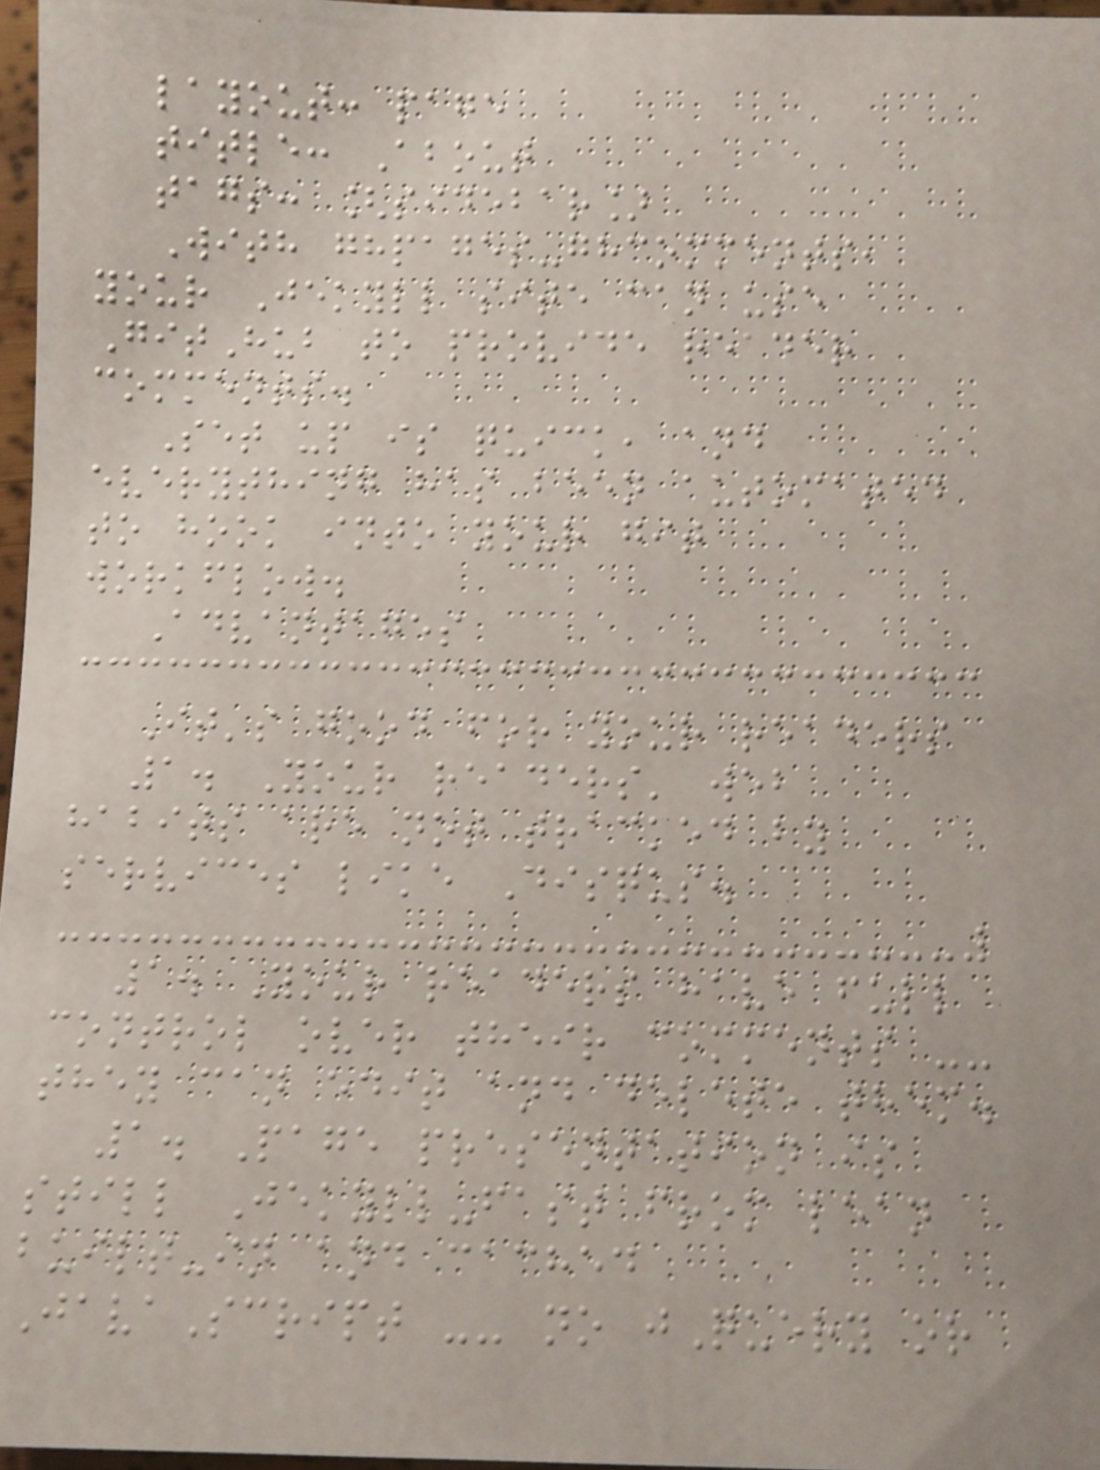layout: page
title: About
tags: [sidebar]
With ghpages-ghcomments,
your Jekyll site can use
GitHub to provide reader
comments.
Set up is quick, and
everything has been automated
to hook into your git
workflow.
Advantages
It's good for your readers
1. Your readers' web
habits are not tracked by
services like Disqus.
1. Your readers have full
control over their comments --
they can edit and delete them.
1. Page presentation is
still Jekyll-fast from lean
built-in and cached
JavaScript -- no jQuery or
